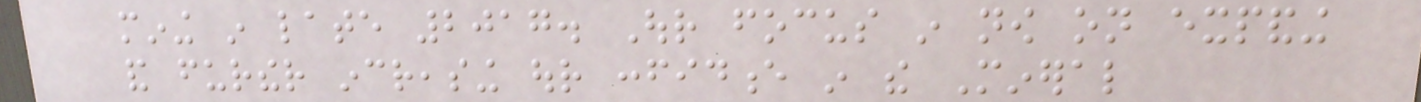mining in late 2017. Our focus in now on expanding
and further increasing our confidence in the Mineral
